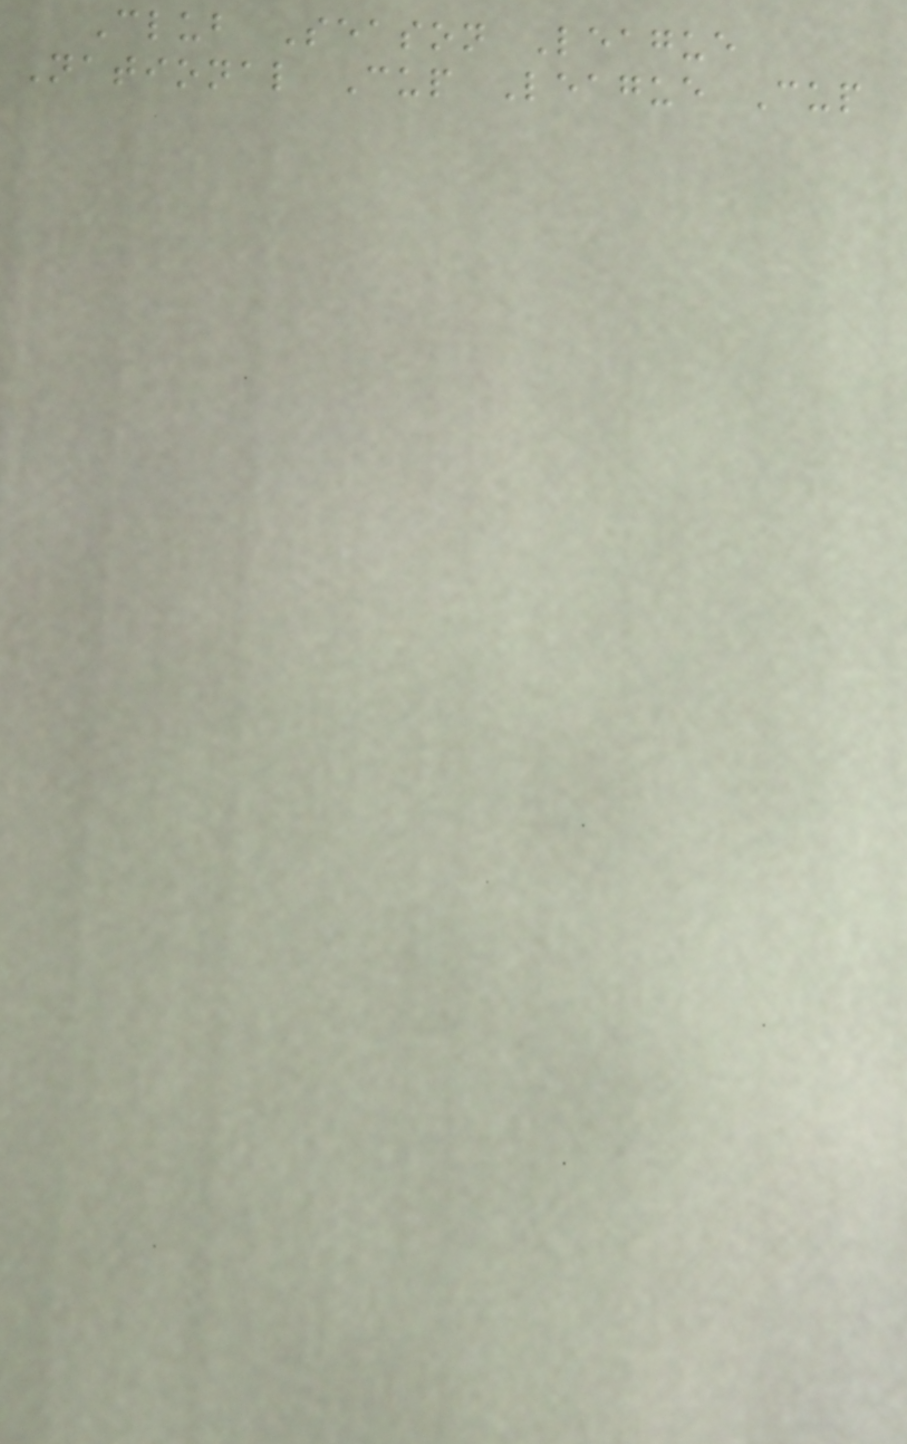Club Season League
National Cup League Cup
